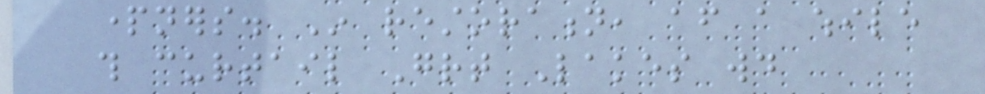partners. In restoration, after a while
this curtail Great Lakes would
